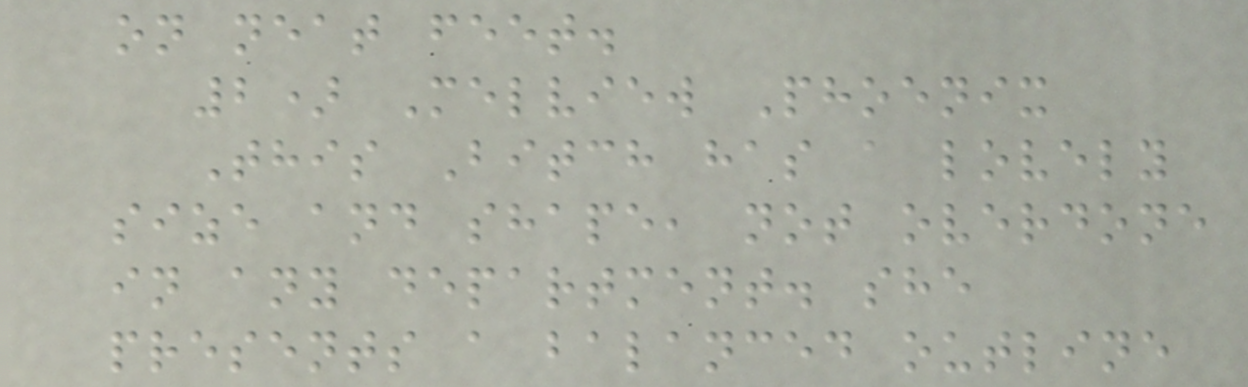on neat feet.
2) Melview Phoenix
This Bitch has a lovely
size and shape, not overdone
in any department. she
presents a balanced outline
